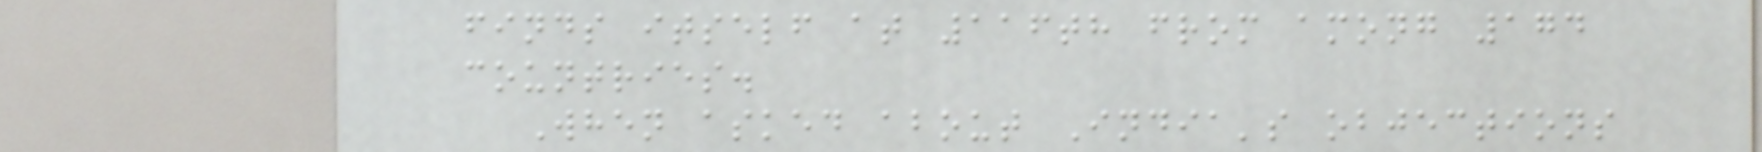finds itself at 116th from among 174
countries.
When asked about India's objections
